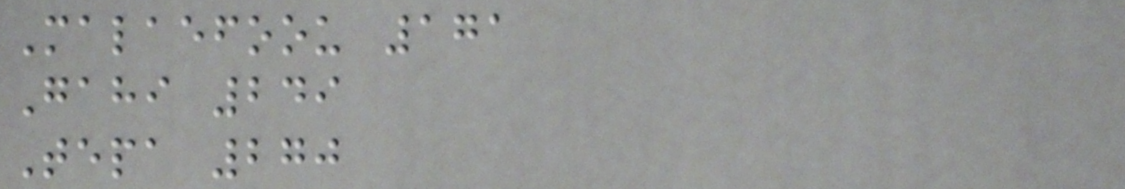Malaefoou 171
Gahi 249
Tepa 270
